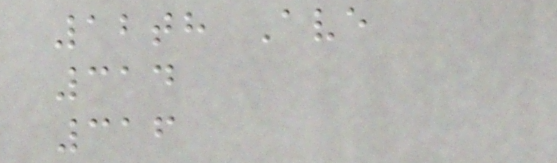12th Ave
314
316
